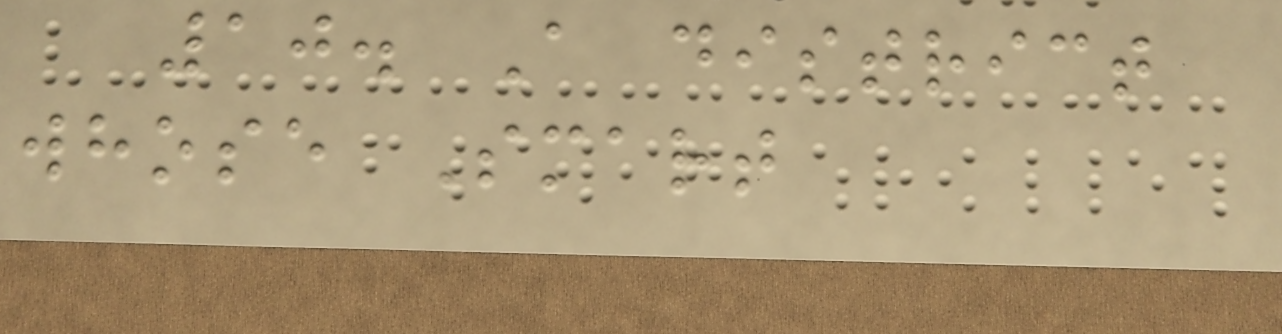10. A district
whose Smart
